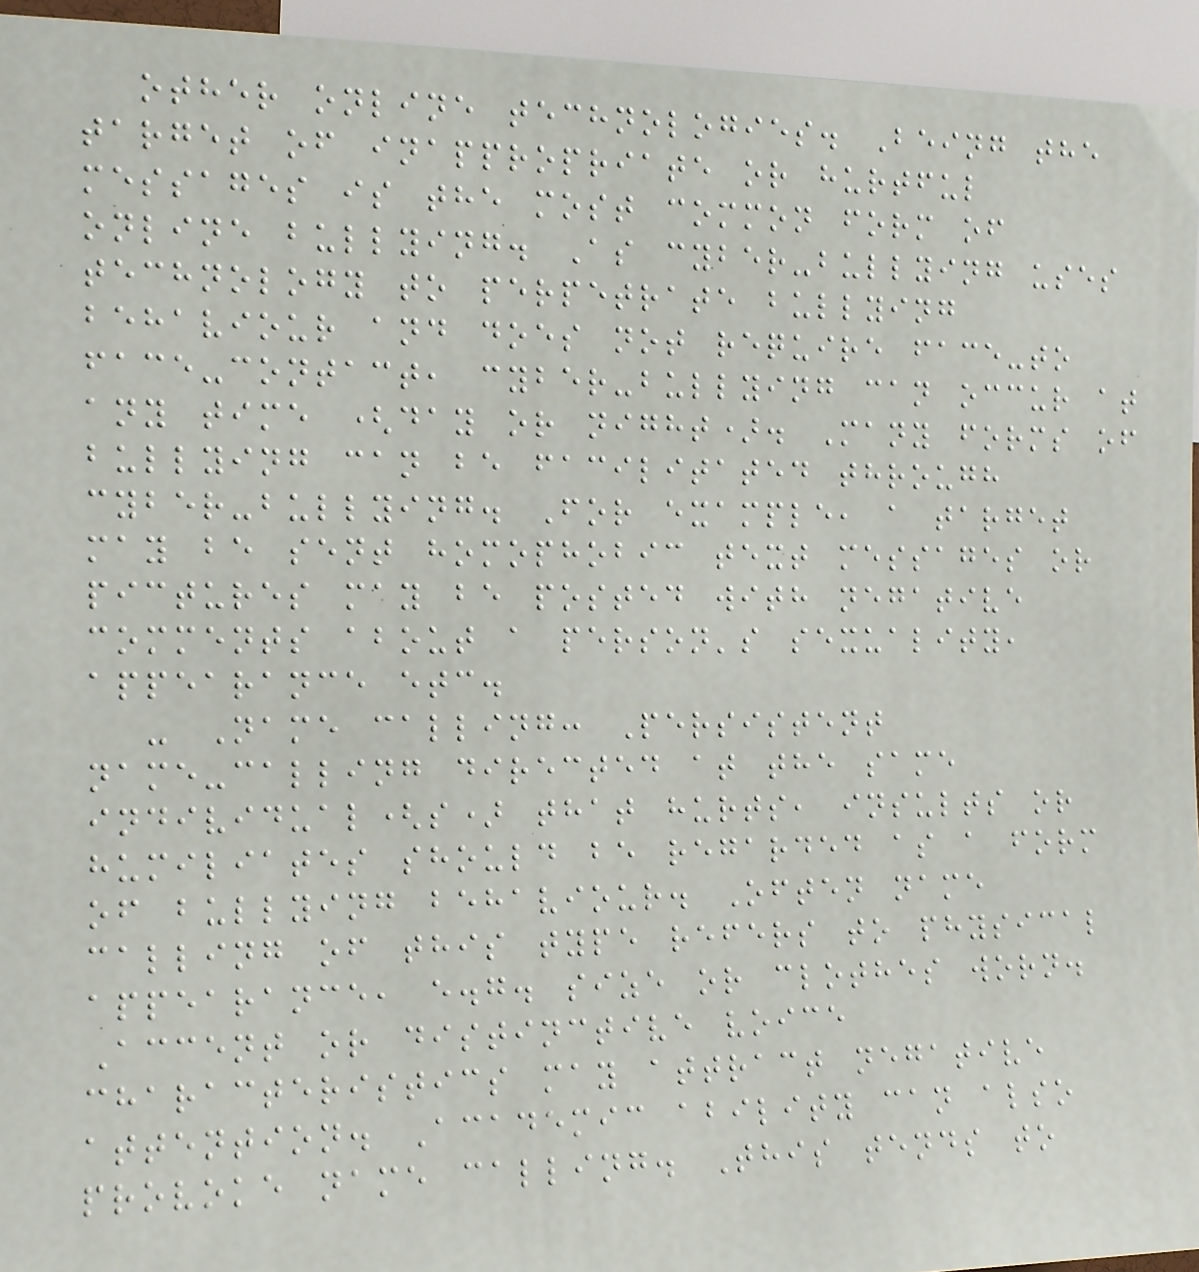other online technologies. Being the
target of inappropriate or hurtful
messages is the most common form of
online bullying. As cyber-bullying uses
technology to perpetrate bullying
behaviour and does not require face-to
face-contact, cyber-bullying can occur at
any time (day or night). Many forms of
bullying can be facilitated through
cyber-bullying. For example, a target
may be sent homophobic text messages or
pictures may be posted with negative
comments about a person's sexuality,
appearance etc.
- Name calling: Persistent
name-calling directed at the same
individual(s) that hurts, insults or
humiliates should be regarded as a form
of bullying behaviour. Often name
calling of this type refers to physical
appearance, e.g. size or clothes worn.
Accent or distinctive voice
characteristics may attract negative
attention. Academic ability can also
provoke name calling. This tends to
